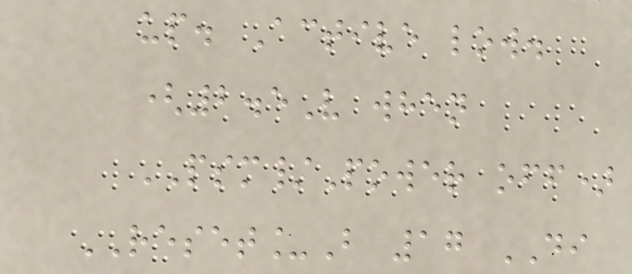up. Active low.
(2.5V when
PSM/Power off)
RESET_B 17 DI
